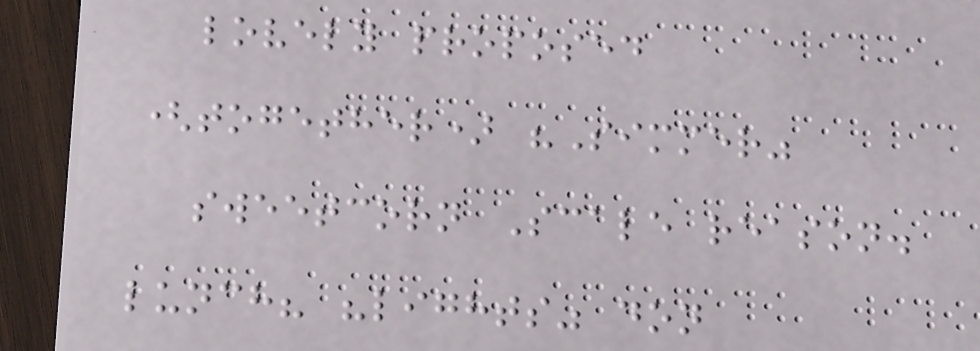lovely proposed
(together) "Simmer"
sweetcorn Scale reason.
lunch? "lights" don
